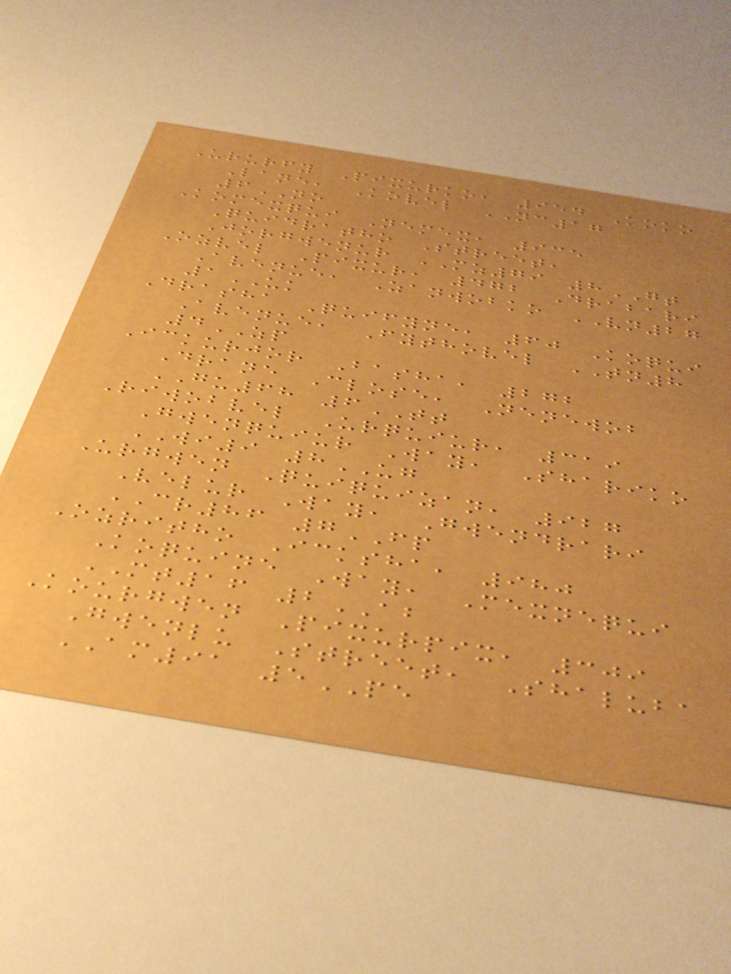Ururfy Pixurko, 954 Koko
Lane, Kovel NC17
6NO
Komexqui Nemex, 935
Quidratho Street,
Jorgwenur MZ79 8GT
Ozvel Pixur, 472 Drabari
Avenue, Zanwobko VN27
1UK
Drasha Quifyne, 60 Koqui
Avenue, Fythovel TN8
4ZP
Ickurjor Basha, 272
Drane Close, Nenewob
GU68 6TT
Riwobvel Urquiur, 319
Gwenquiur Way, Shariko
WI9 8UG
Urgwen Quiquizan, 927
Velur Way, Gwendrari
CR86 7FP
Ozritho Icksha, 980
Koquine Way, Mexnequi
MT16 2AB
Kourgwen Pixurpix, 309
Gwenlu Street, Shaluba
AM91 5PE
